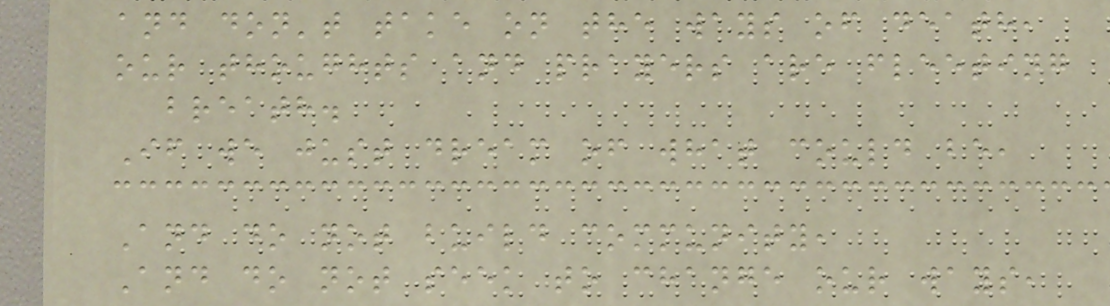and don't take on the ways of death,
our thoughts and prayers are fleeting
breath.
If we just dream of what could be,
And do not build community,
And do not seek to change our ways,
